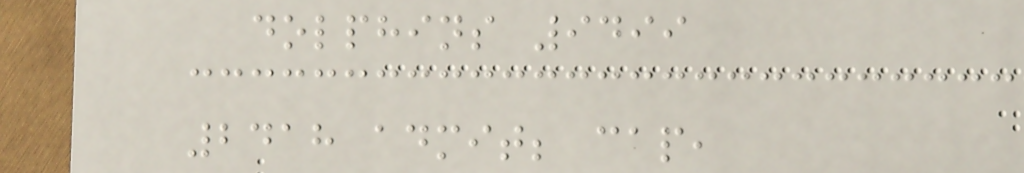dolphins 9499
2418 admit; cap,
